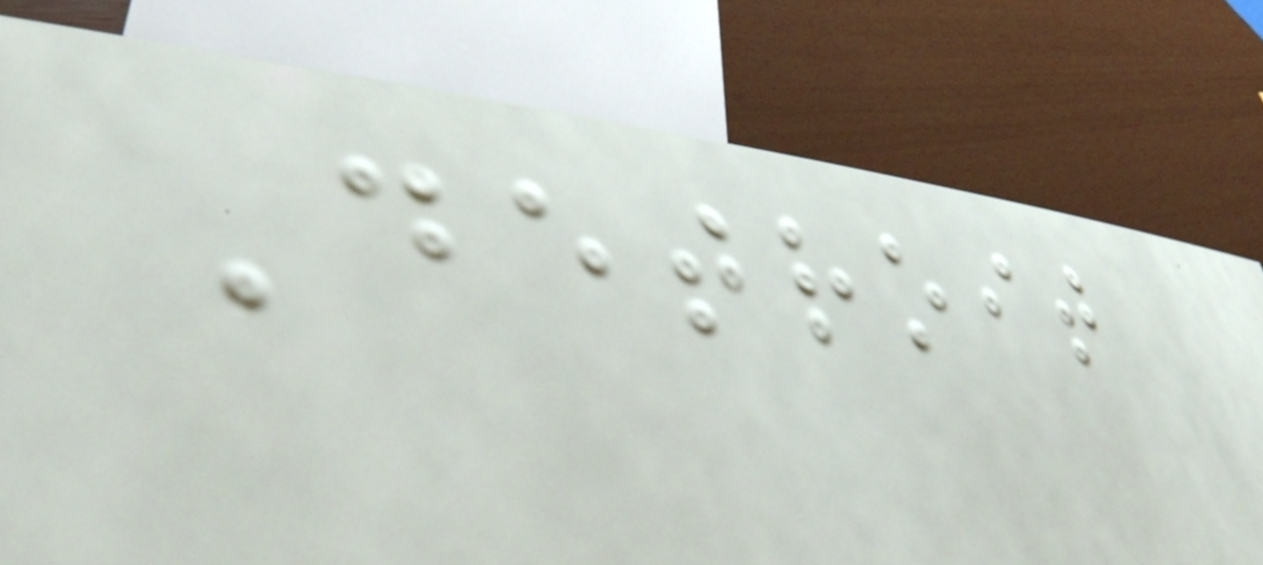Detroit
